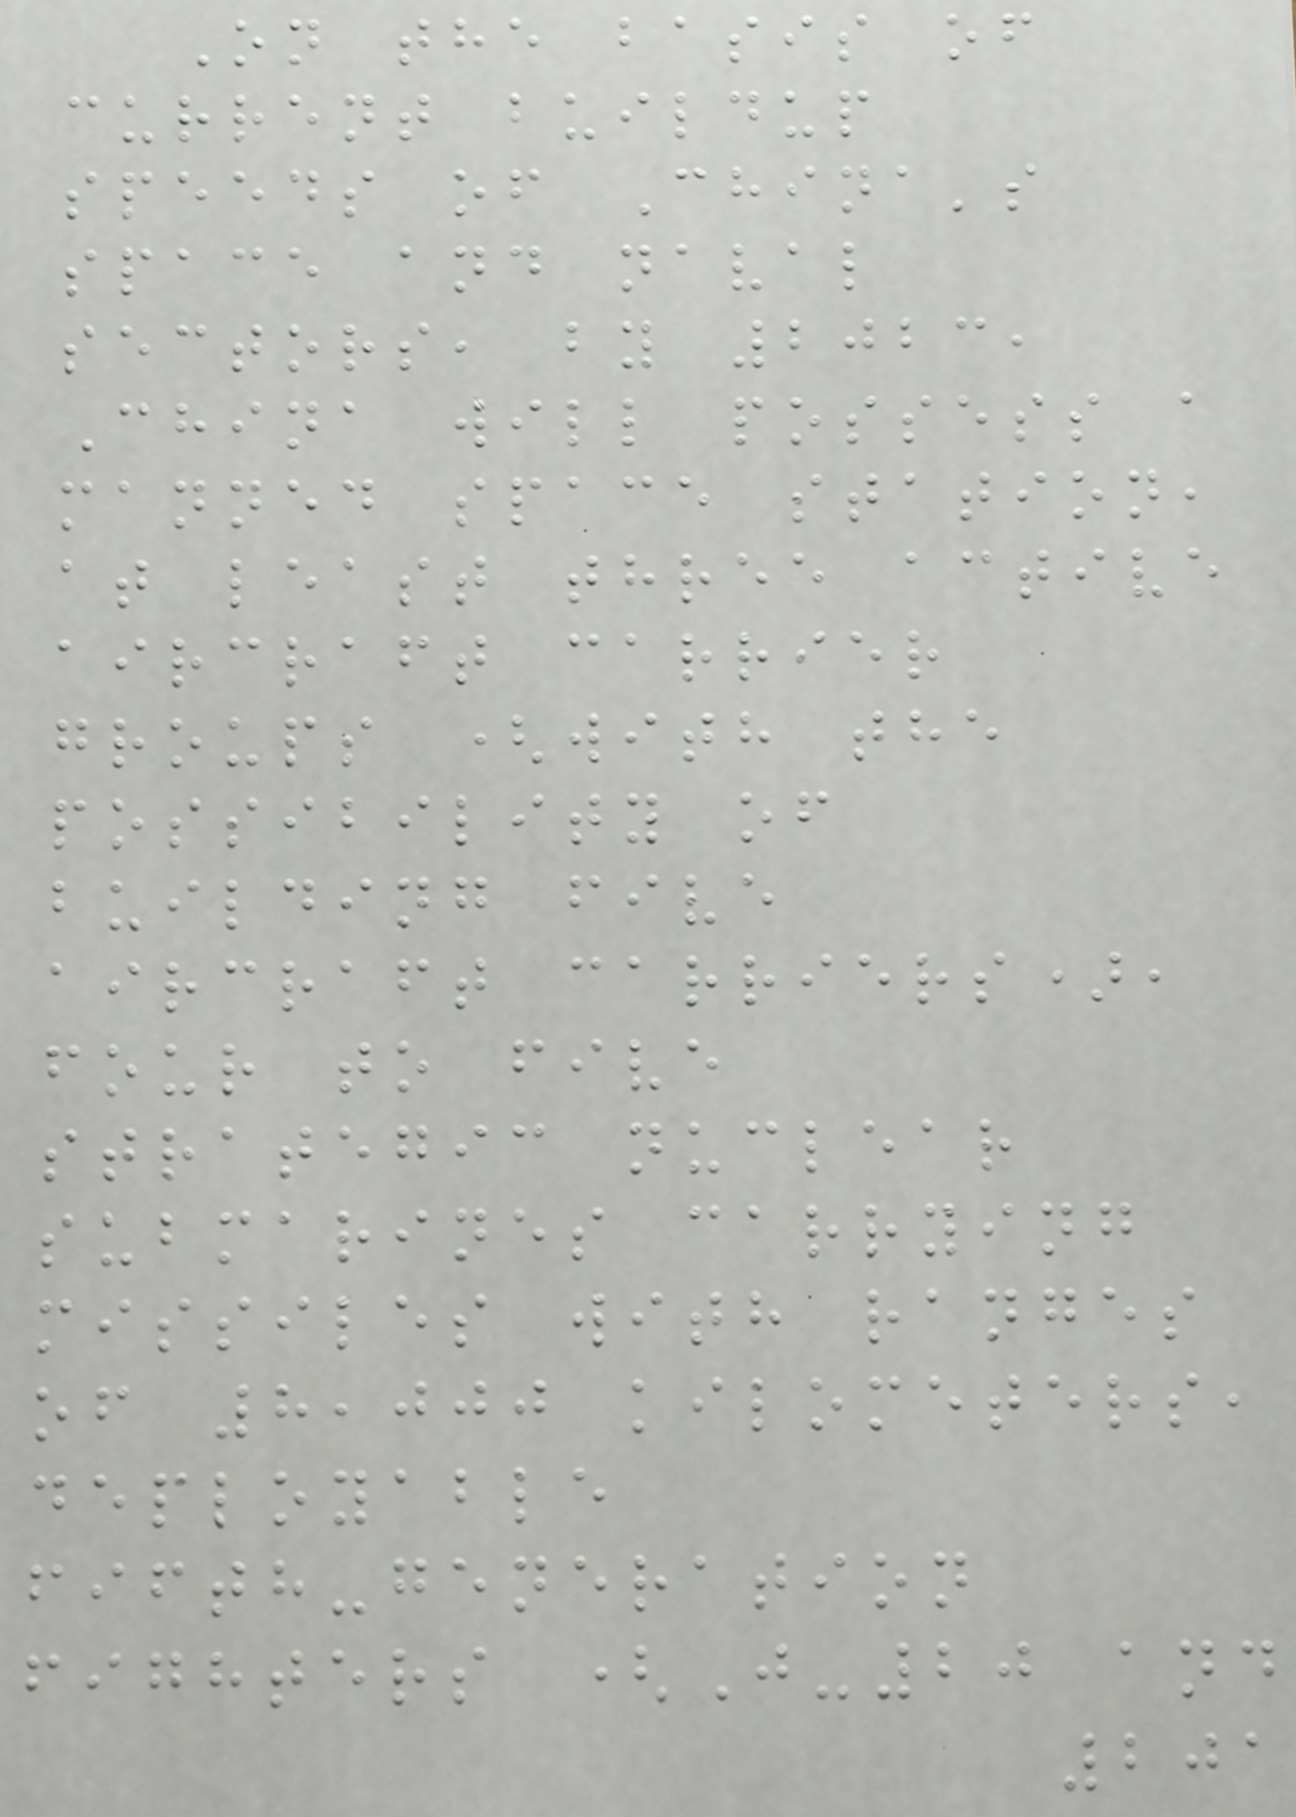On the basis of
current buildup
speeds of China's
space and naval
sectors, by 2023,
China will possess a
manned space station,
at least three active
aircraft carrier
groups (with the
possibility of
building five
aircraft carriers),
four to five
strategic nuclear
submarines carrying
missiles with ranges
of 8,000 kilometers,
deployable
fifth-generation
fighters (J-20 and
201
